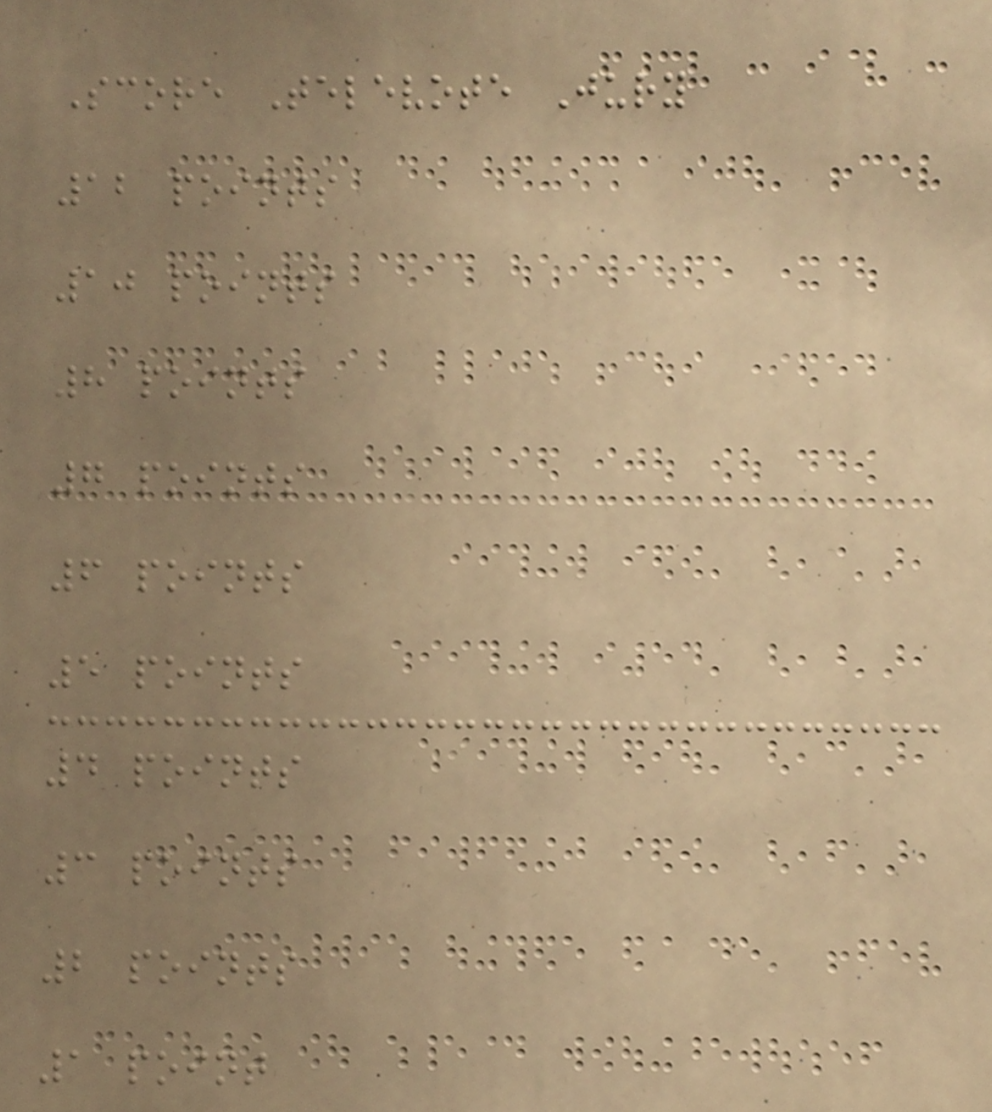Score Televote Jury
12 points
10 points
8 points
7 points
6 points
5 points
4 points
3 points
2 points
1 point
